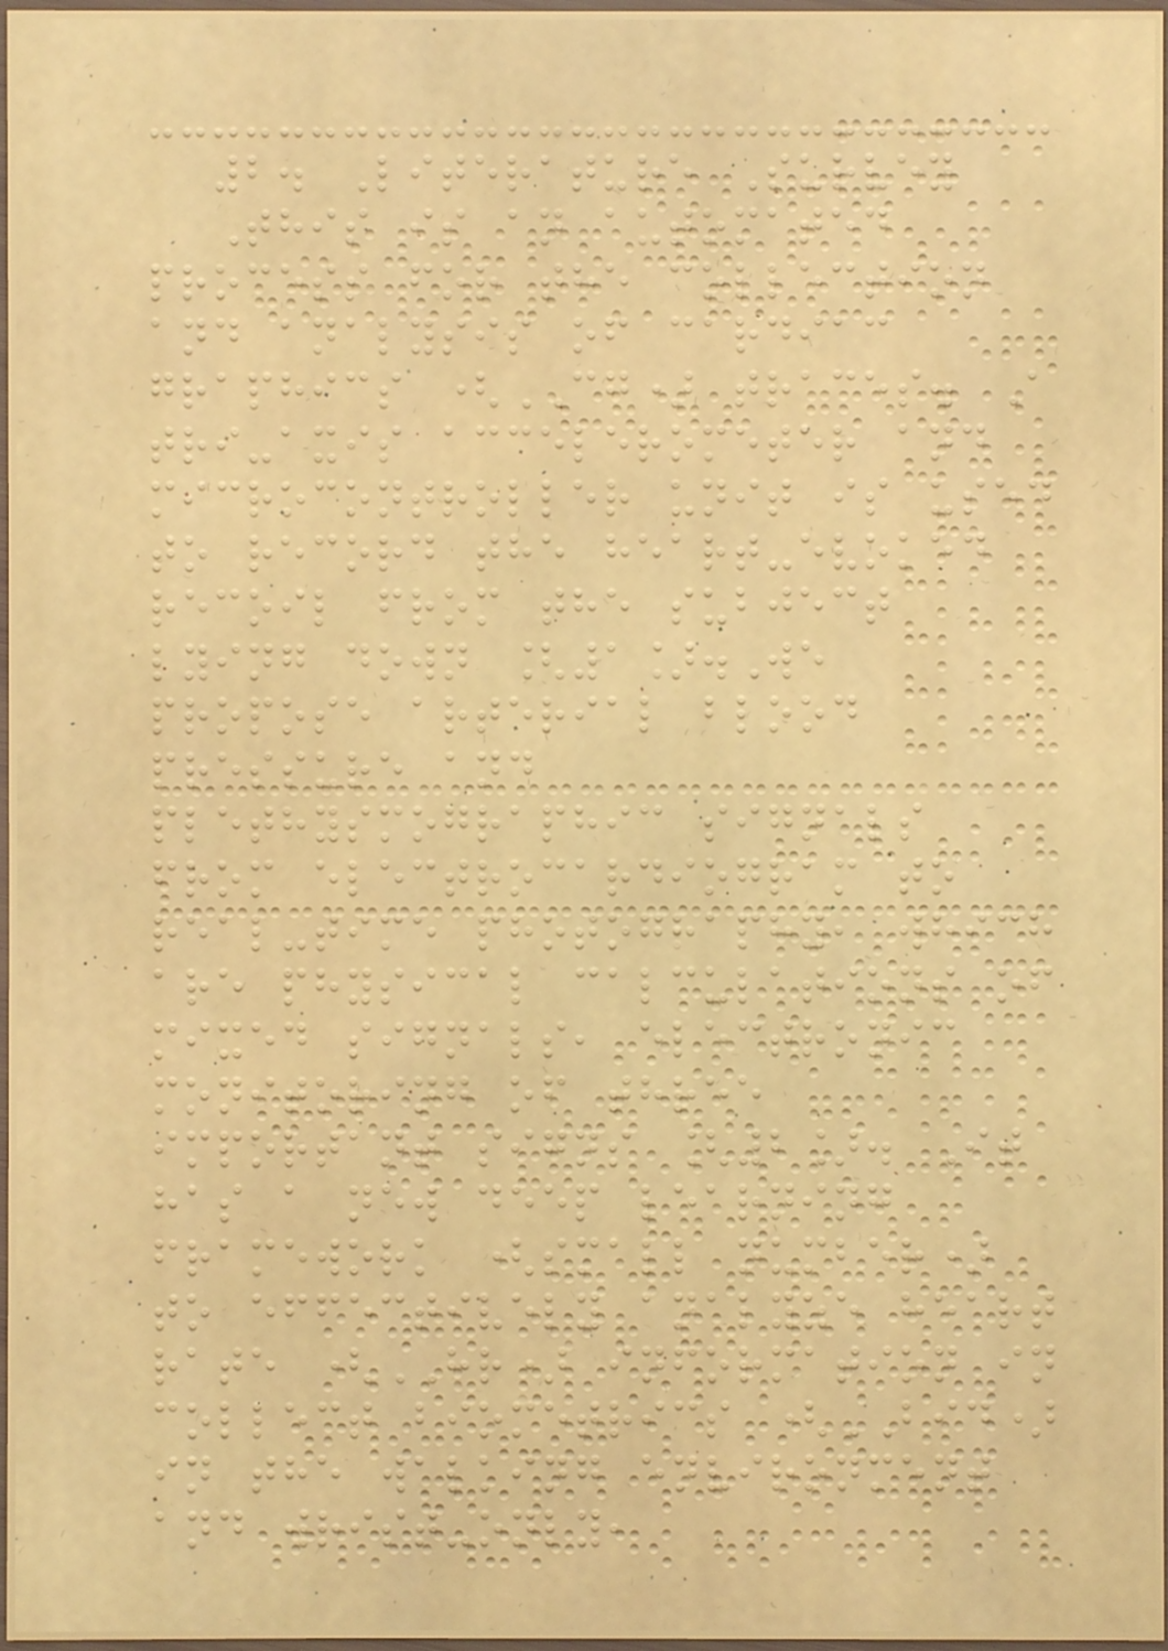2. Literature Survey
This is an automated
process for the collection
and analysis of cardiac
graphics (CG) traces. A
tri-axis accelerometer and
microcontroller unit is used
to record the heart-evoked
recoil from the subject
lying down [1].We
propose arterial blood
pressure and
plethysmographic signals
from electrocardiogram to
real-time photography, which
are physical calculations of
mixed signals, electronic
monitoring of three
important signs [2]. It
has a new deep learning
framework (small number)
to effectively analyze heart
rate (HR) information in
collect biometrics (BID)
in the walking environment
and wrist-only,
